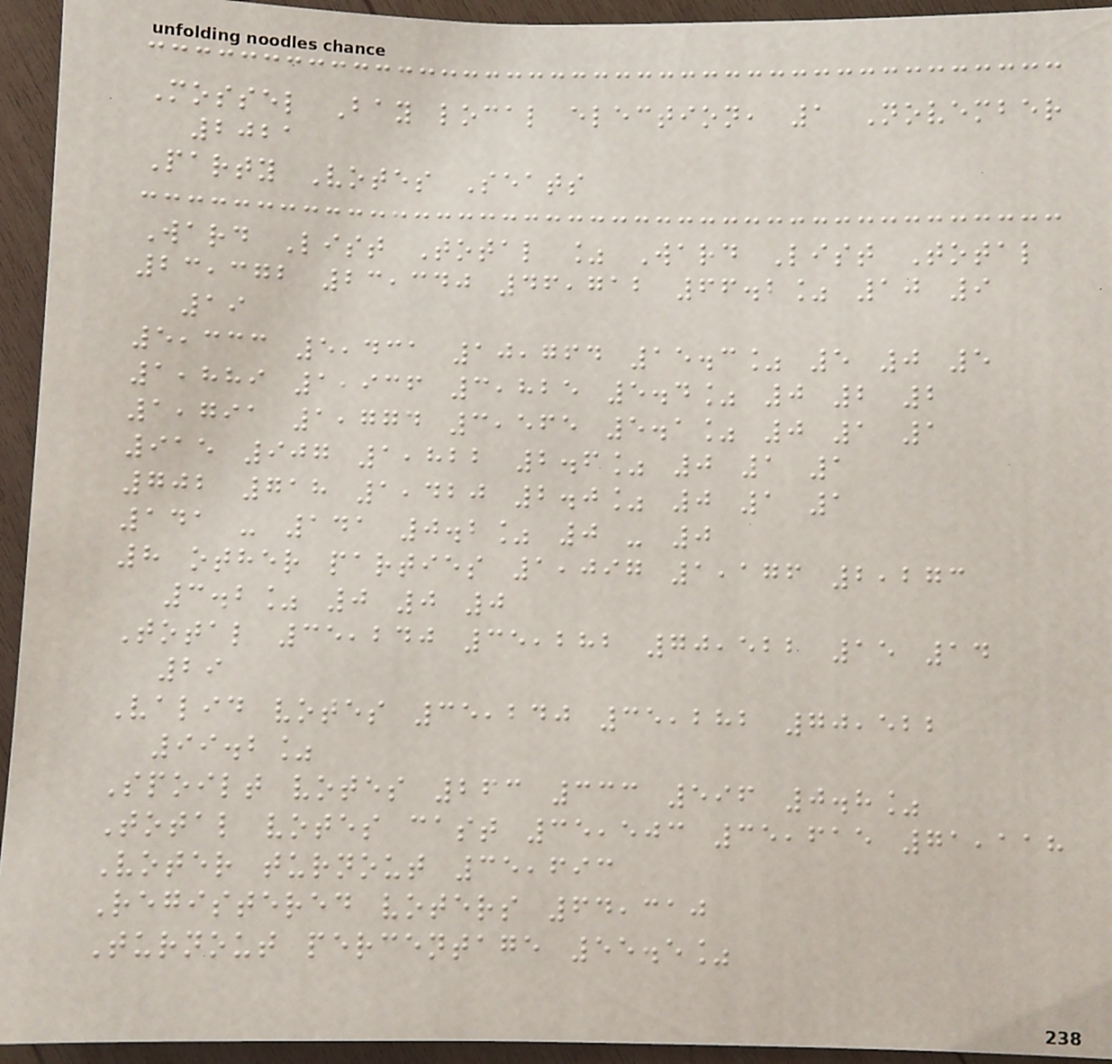Mossel Bay local election, 1 November
2021
Party Votes Seats
Ward List Total % Ward List Total
23,372 23,340 46,712 66.2% 10 9
19
5,333 5,431 10,764 15.3% 5 0 5
1,889 1,936 3,825 5.4% 0 2 2
1,791 1,774 3,565 5.1% 0 1 1
915 907 1,822 2.6% 0 1 1
702 718 1,420 2.0% 0 1 1
141 - 141 0.2% 0 - 0
8 other parties 1,097 1,176 2,273
3.2% 0 0 0
Total 35,240 35,282 70,522 15 14
29
Valid votes 35,240 35,282 70,522
99.2%
Spoilt votes 263 333 596 0.8%
Total votes cast 35,503 35,615 71,118
Voter turnout 35,693
Registered voters 64,310
Turnout percentage 55.5%
